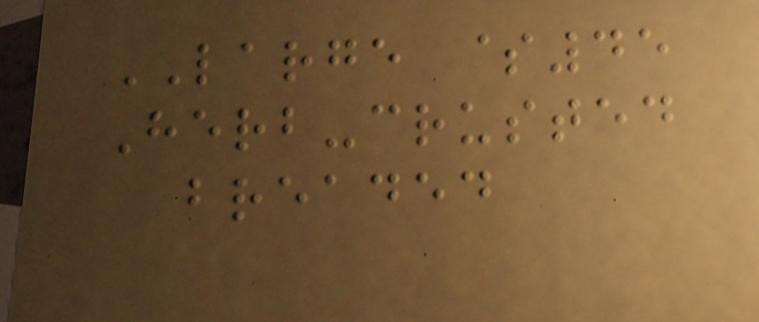LARGE $45
Herb-crusted
breaded
